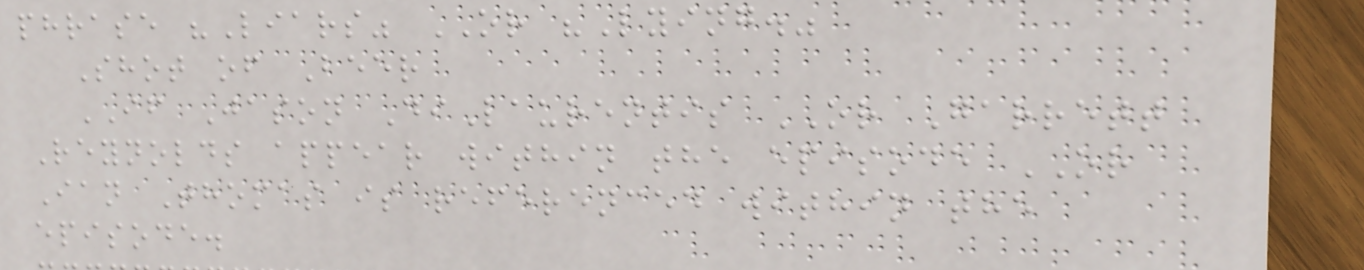phrase "Liars" OR "Lying."
Shot of Beer
IF Jason DiLaurentis OR Garrett
Reynolds appear within the episode OR
Ian Thomas is referenced within the
episode.
